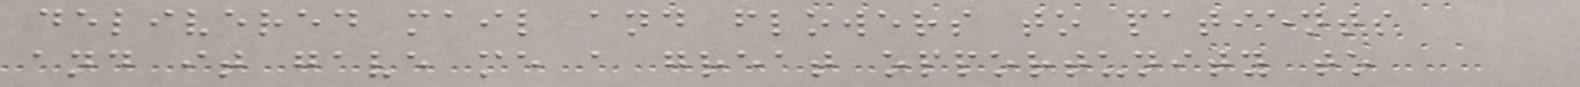delivered mail and flowers to patients
and it gave me a great opportunity to
